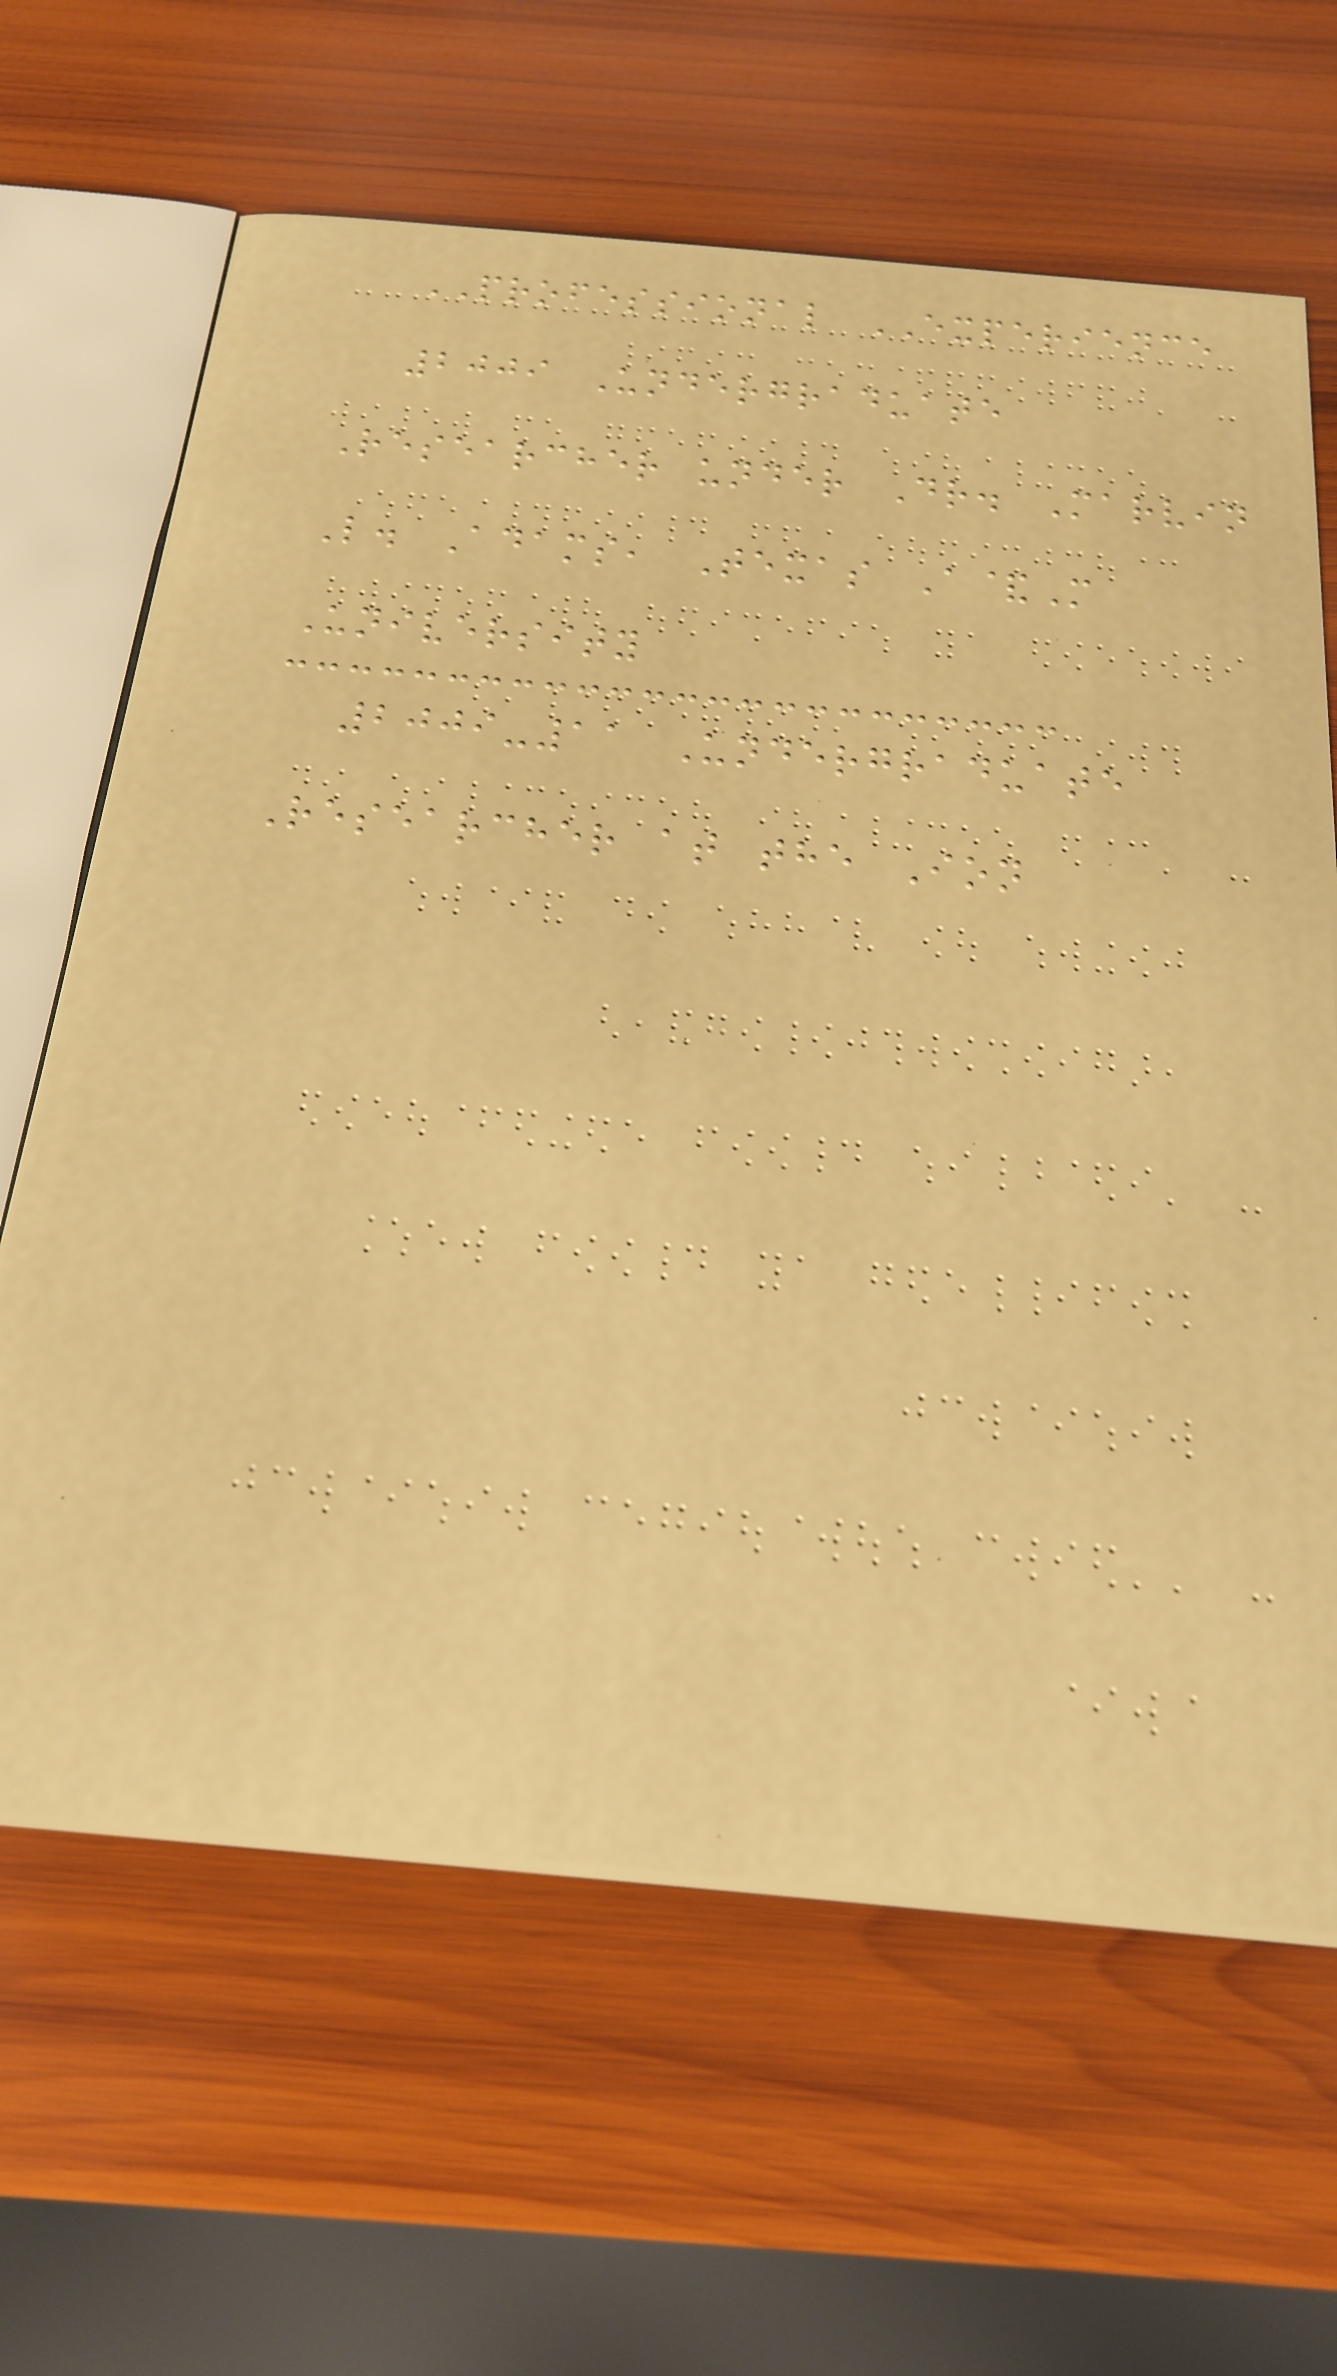PROFESSIONAL EXPERIENCE
2009 Undergraduate
Researcher under Dr. Marvin
L. Adams, Texas A&M
University
2009-11 Undergraduate
Researcher at the Ion
